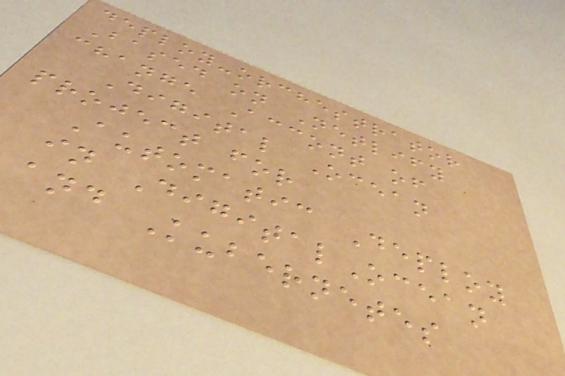deploy-orchestrator
Based on Netlify
change Accont of
Digital Ocean
project for
Automatic Deploy
in DigitalOcean
and Kubernetes
